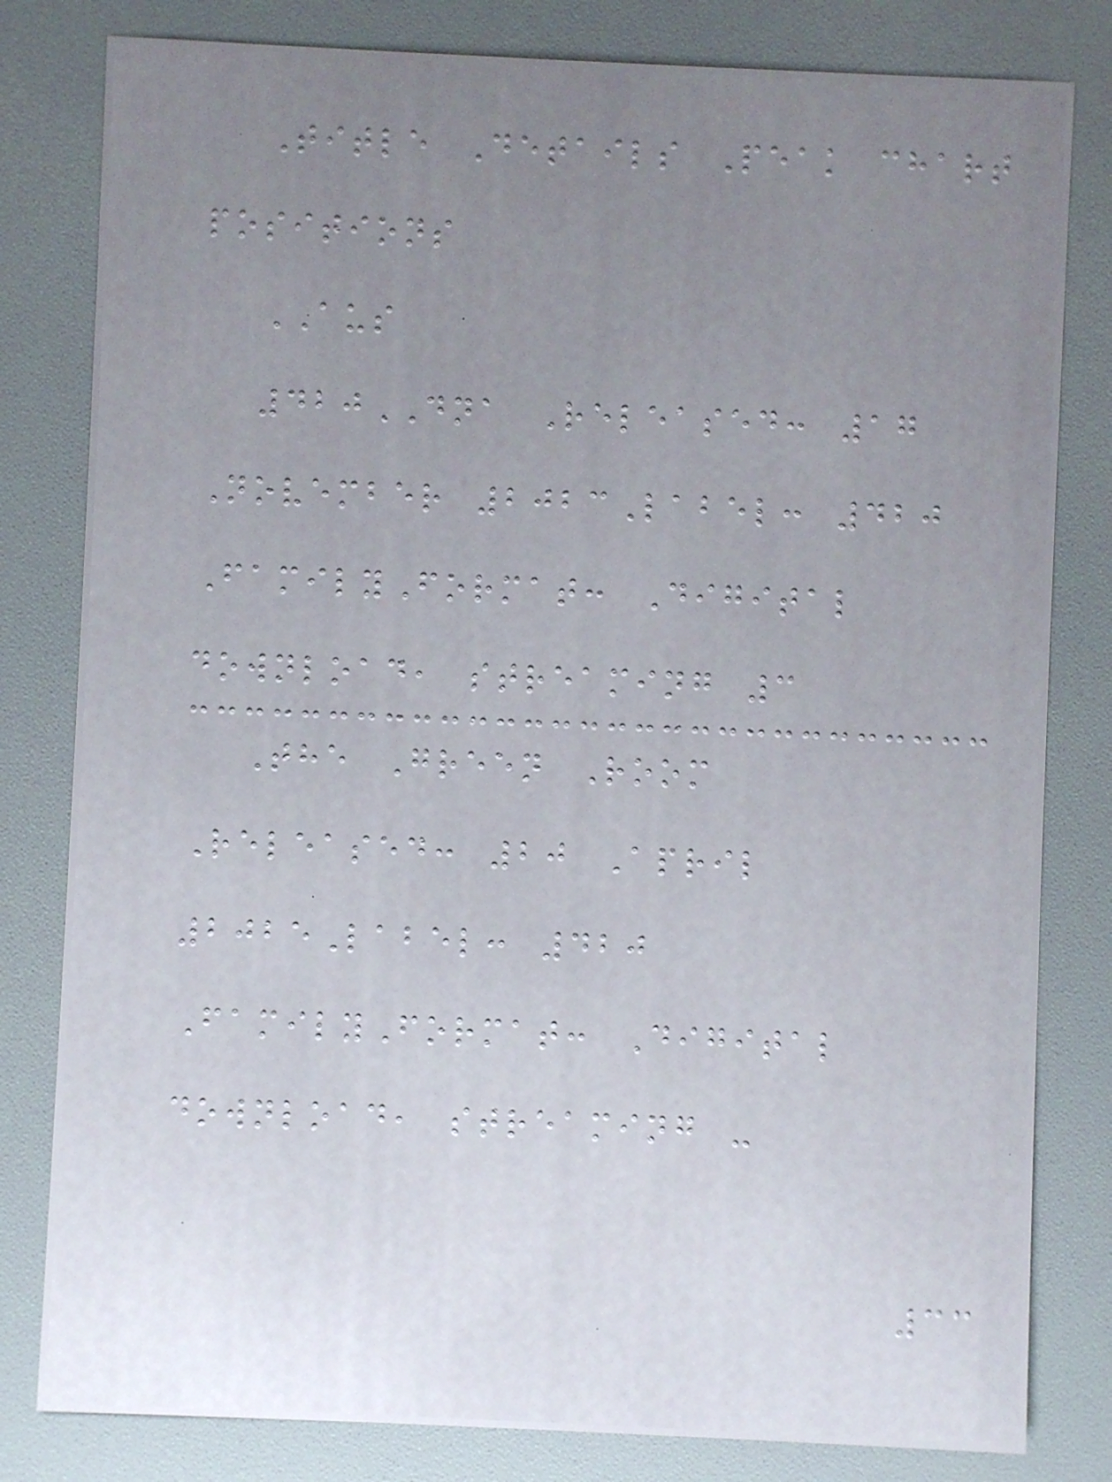Title Details Peak chart
positions
AUS
420DNA Released: 17
November 2023Label: 420
FamilyFormat: Digital
download, streaming 3
The Green Room
Released: 20 April
2025Label: 420
FamilyFormat: Digital
download, streaming -
33
